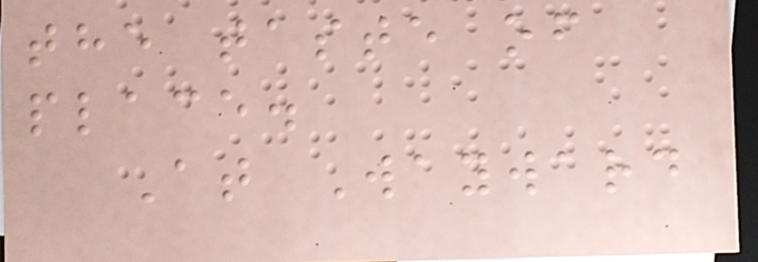the taste of
place.
At Wayward
